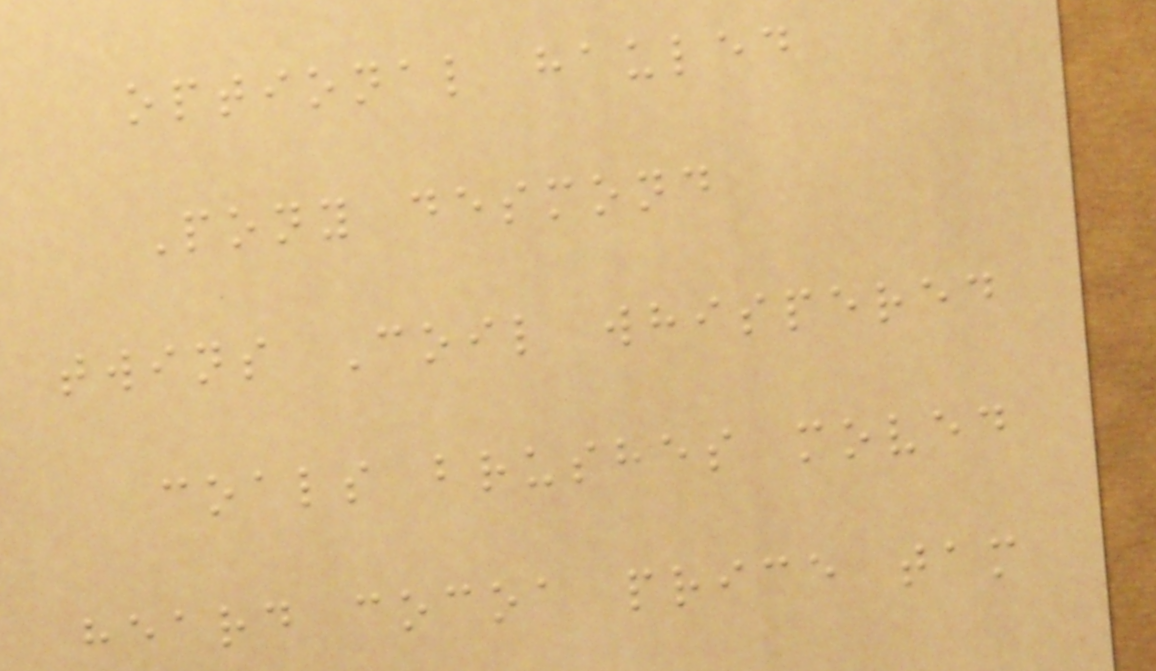optional hauled
Pony desmond
twins Coil whispered
coals brushes moved
heard cocoa price tam
